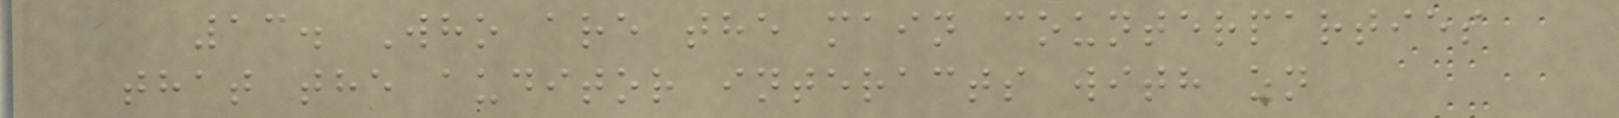13. Who are the main counterparties
that the auditor interacts with on
